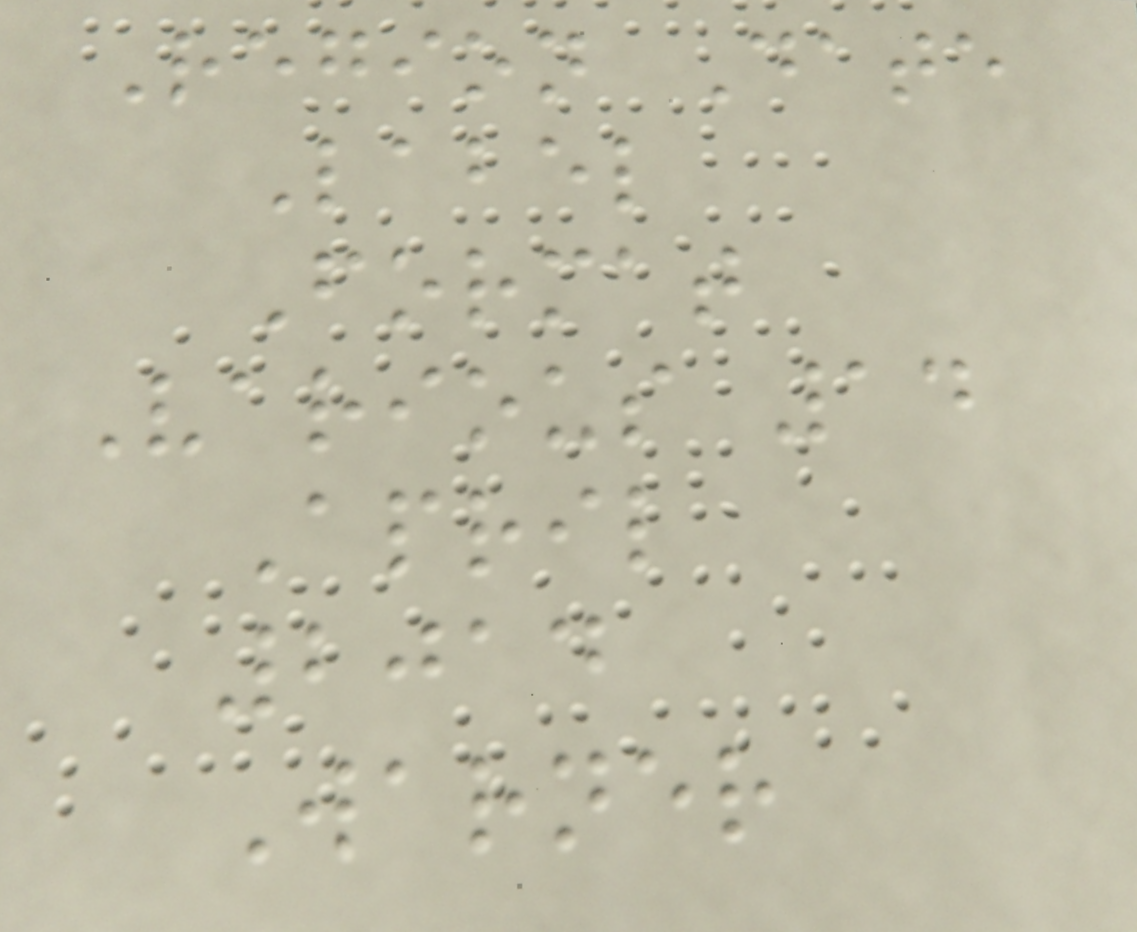Region Date
Label
Format
Various 14
April
2014
Warner
